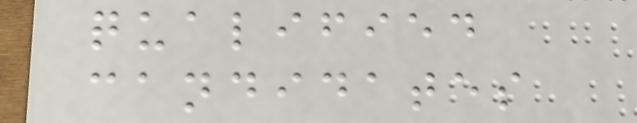qualified
candidates
